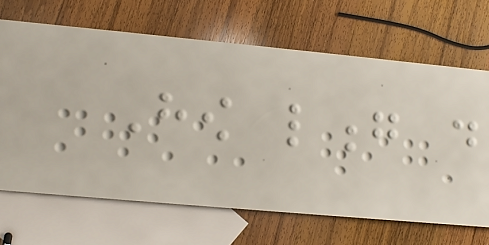How long do
